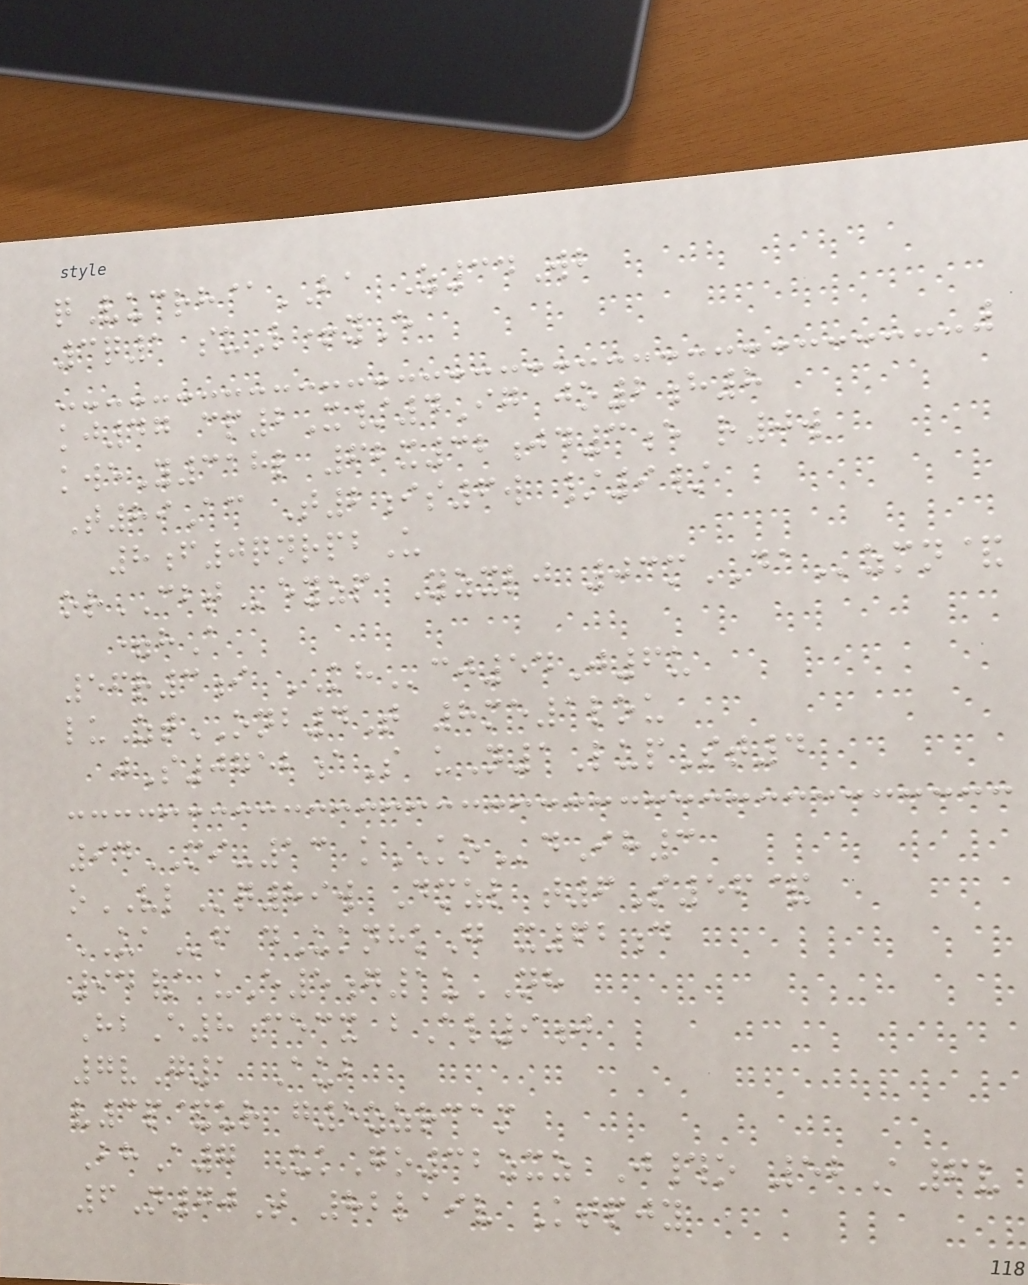qVucrh@BA Z34Wb
3q1 suL+yE
kj47 cp2X/4Ig jo2h8
kweY318l 62x32jd3e r0w
T89Ac T2is6w /9/
8f0qnrpbU
orCBTeyzp Yzxlj 03mDAzmn&
=hA
56r3i KHcj54J6u
luZtONB4T 8me1lou
jS0752aS uN1LupSt4
94MI-13 kKOdIh3
oVLq89w Dmzl t6S56&
UAf dUknhkG x62d
94/ uE5g1uNH
HbE8cecx bAl9j
7vG1 Aub
v3p&ur g5zzrcam
BhA7 UkGo32zxz J#o 52A6v
6N70T 82laiv Ktpjy
